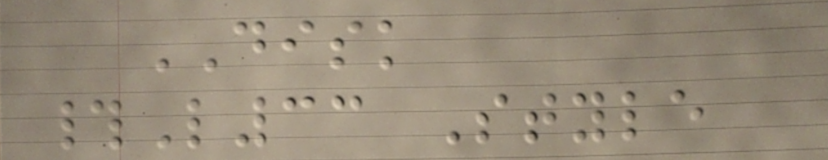DISK
#L33 Style
